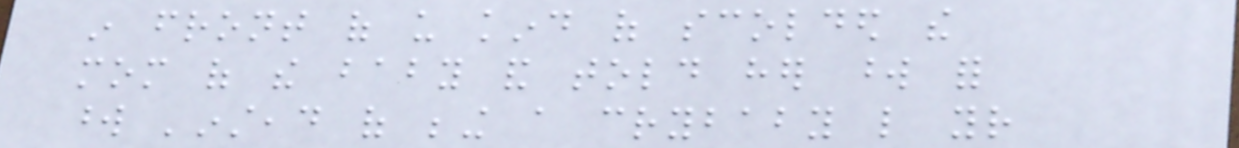in front of us kind of scolded the
mom of the baby and told her word for
word 'instead of being a crybaby like your
